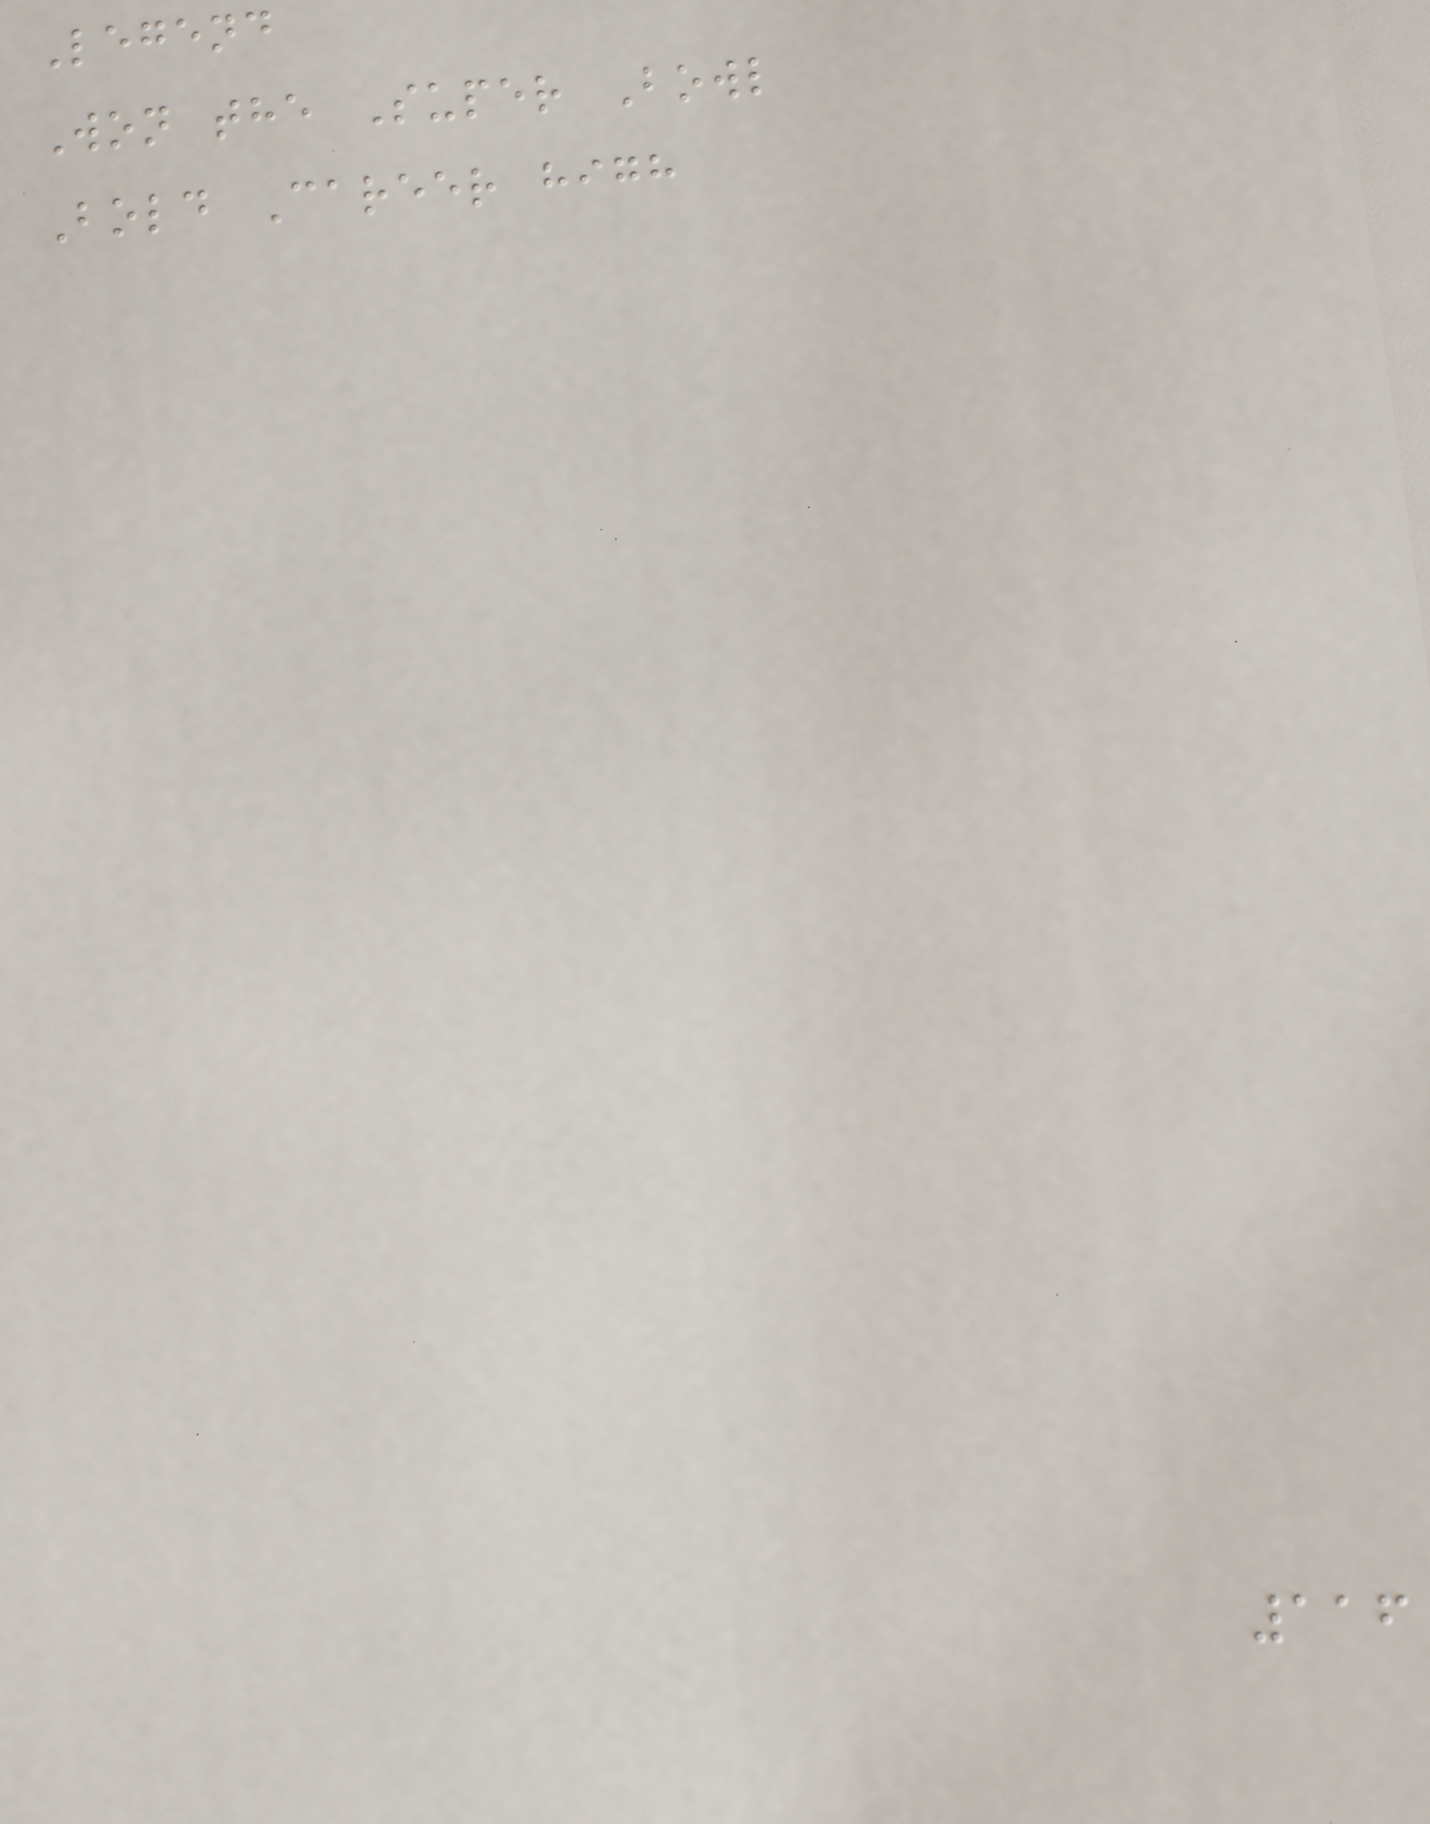Legend
Won the Super Bowl
Bold Career high
116
